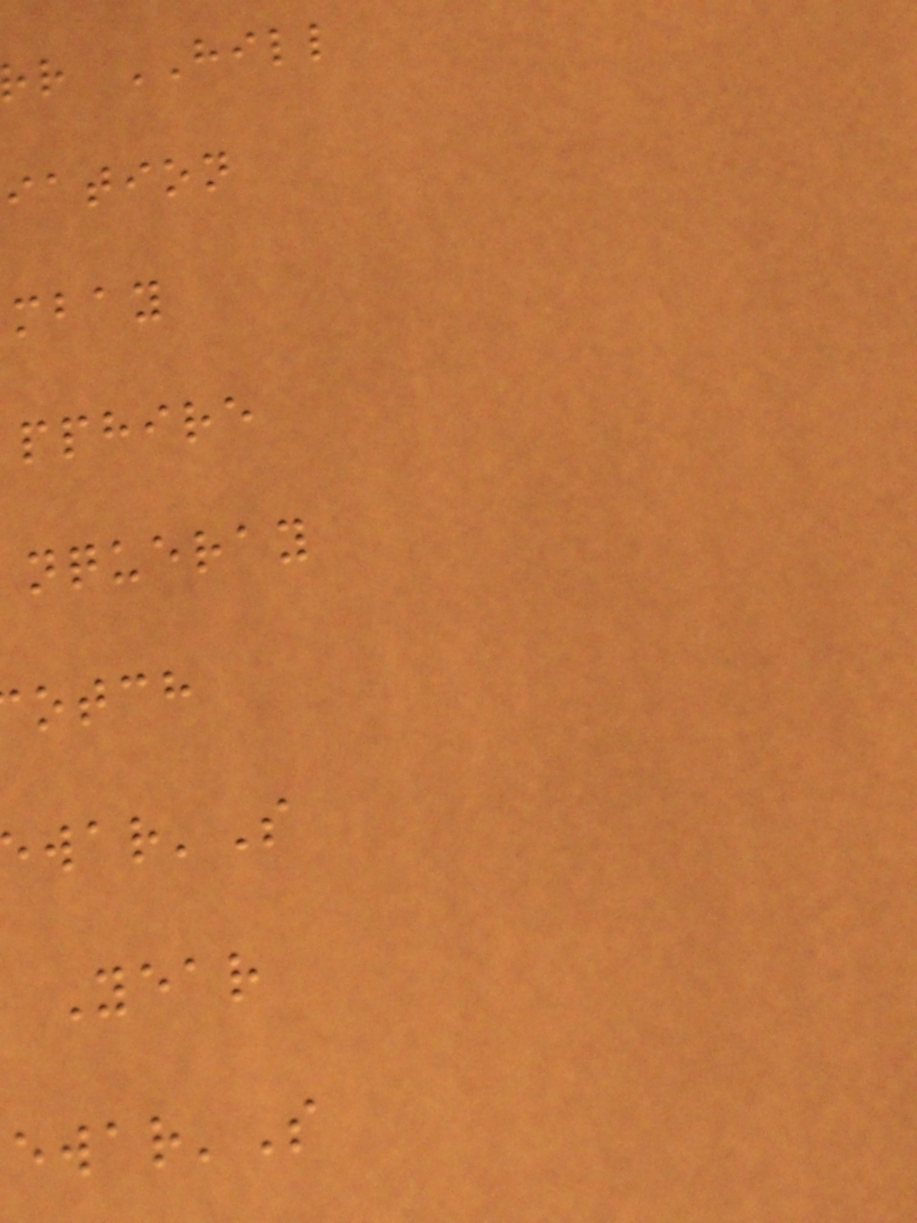r HILL
iation
mbay
pphire
nqueray
otch
Year
